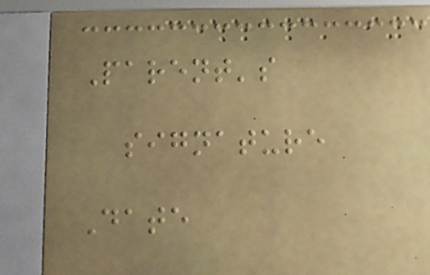Parent's
signature
Date
